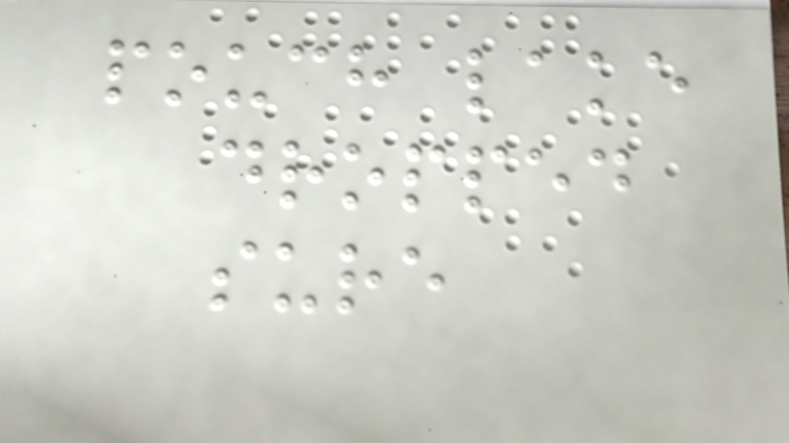pouch lake
dropped
sure
